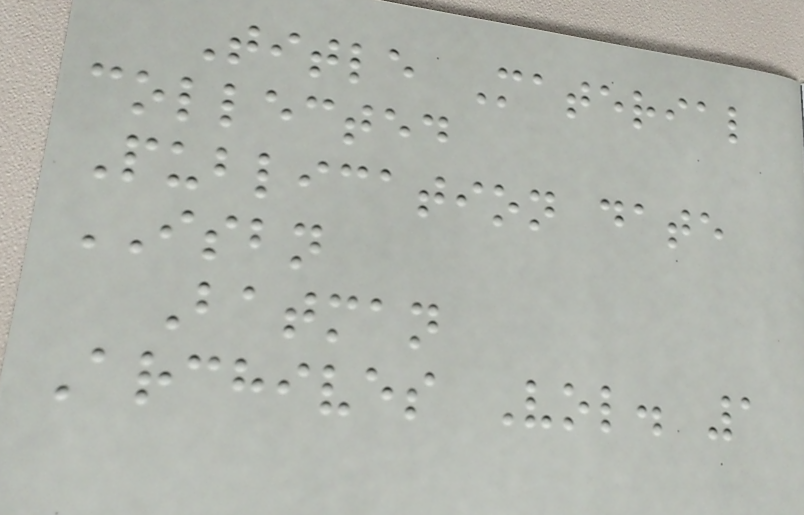Title Material
collected
Publication date
ISBN
Batman
Archives Vol. 1
